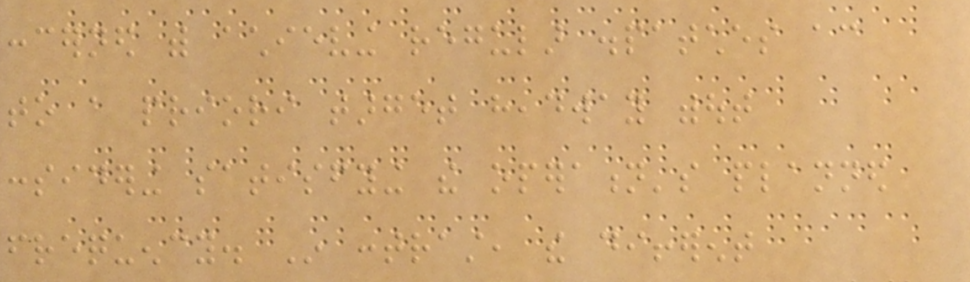concerned with achieving regular dispatches according
to a priori target headway without
considering satisfying the operation's planned
frequency. In contrast, the different
